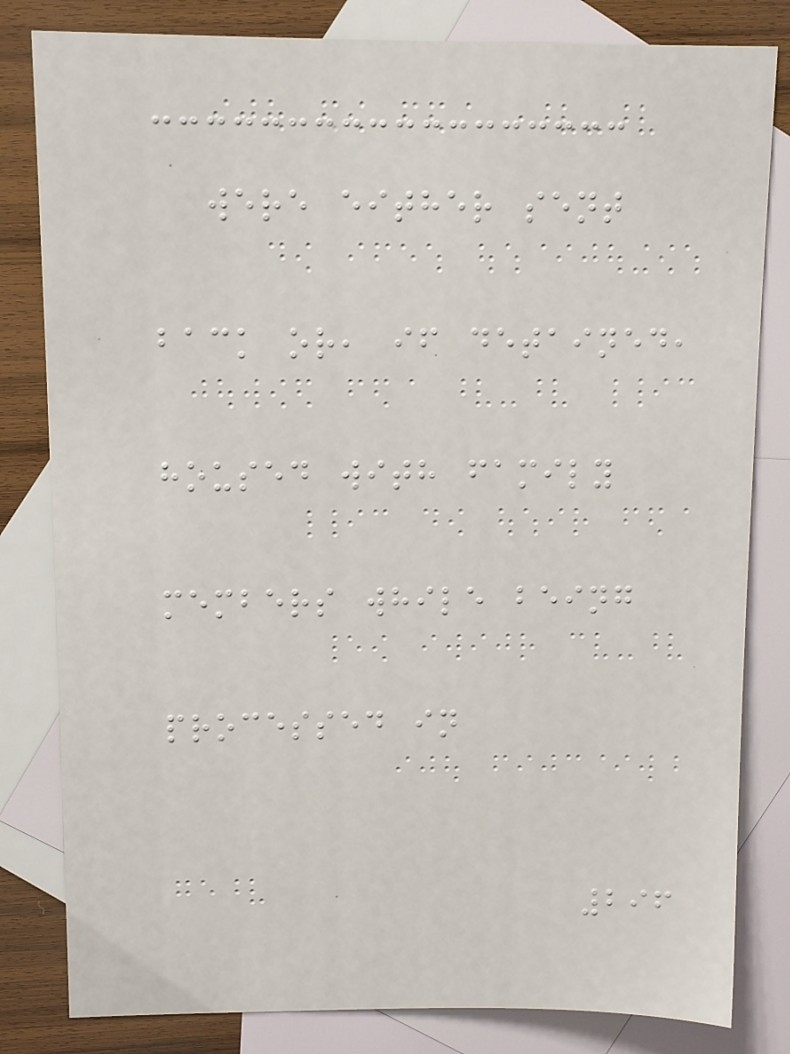were either sent
back or, if detained,
housed with family
members while being
processed in
296
